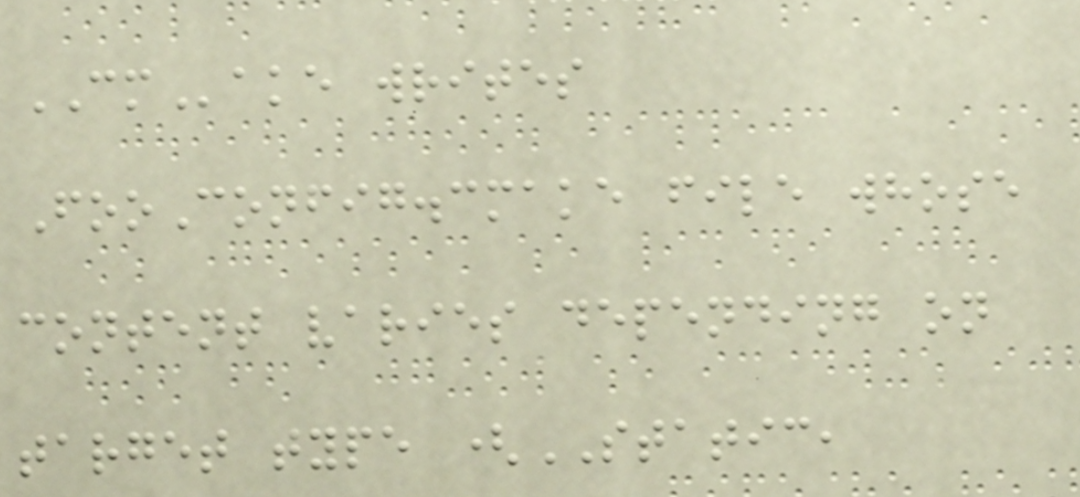CMake writes
FooConfig.cmake file whose
content varies depending on
target type (STATIC,
